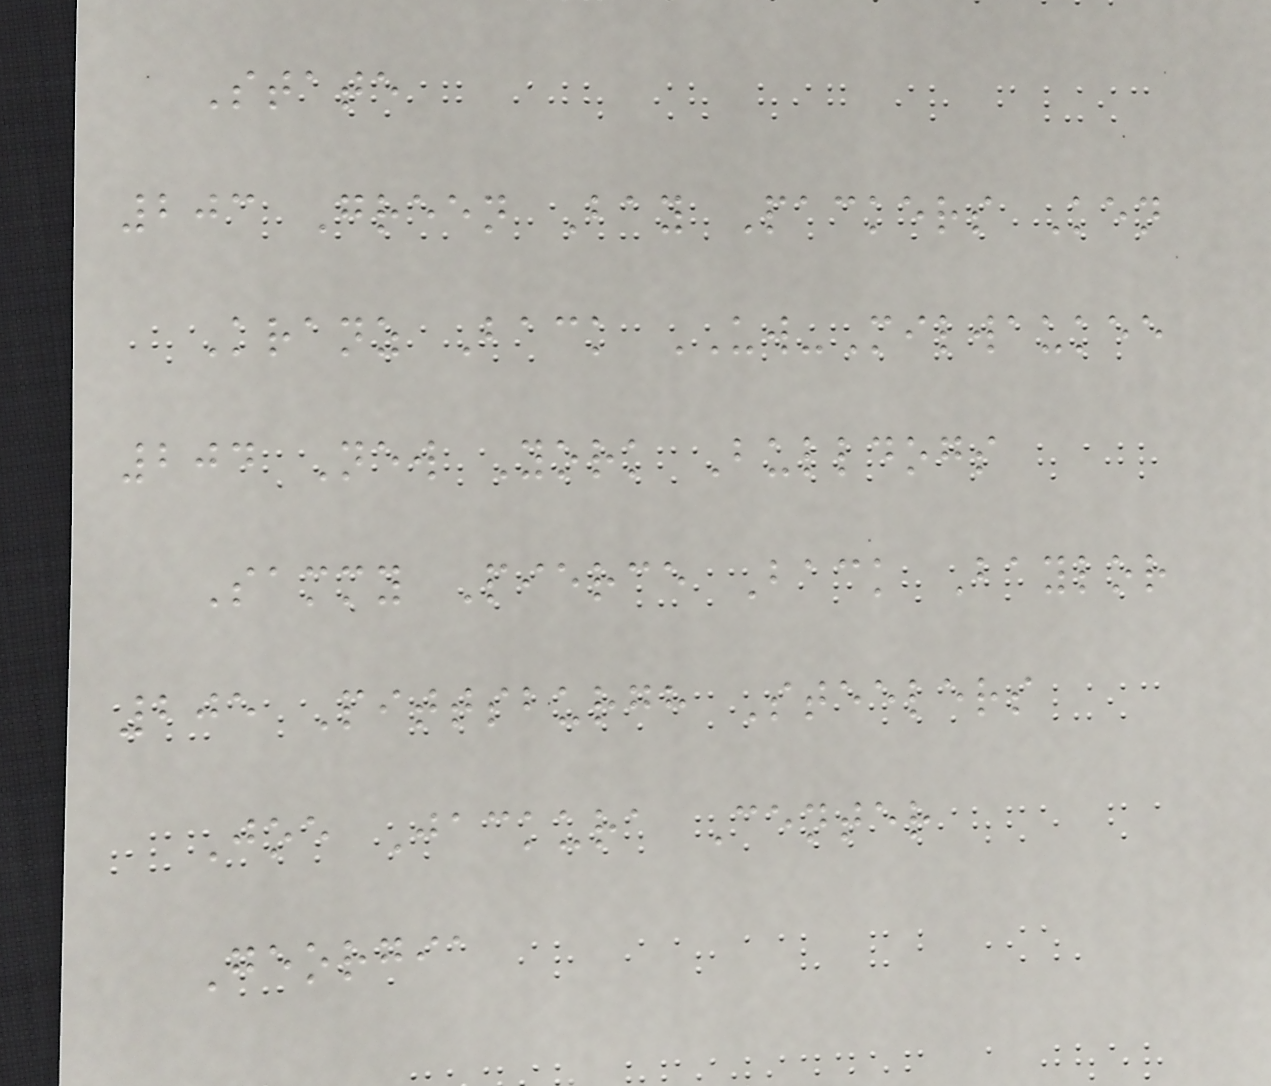State
203 Green Bay Packers Ken
Kranz Back UW-Milwaukee
204 New York Bulldogs
Sammy Pierce Back Baylor
205 Pittsburgh Steelers
Joe Jackura Center
Georgia
